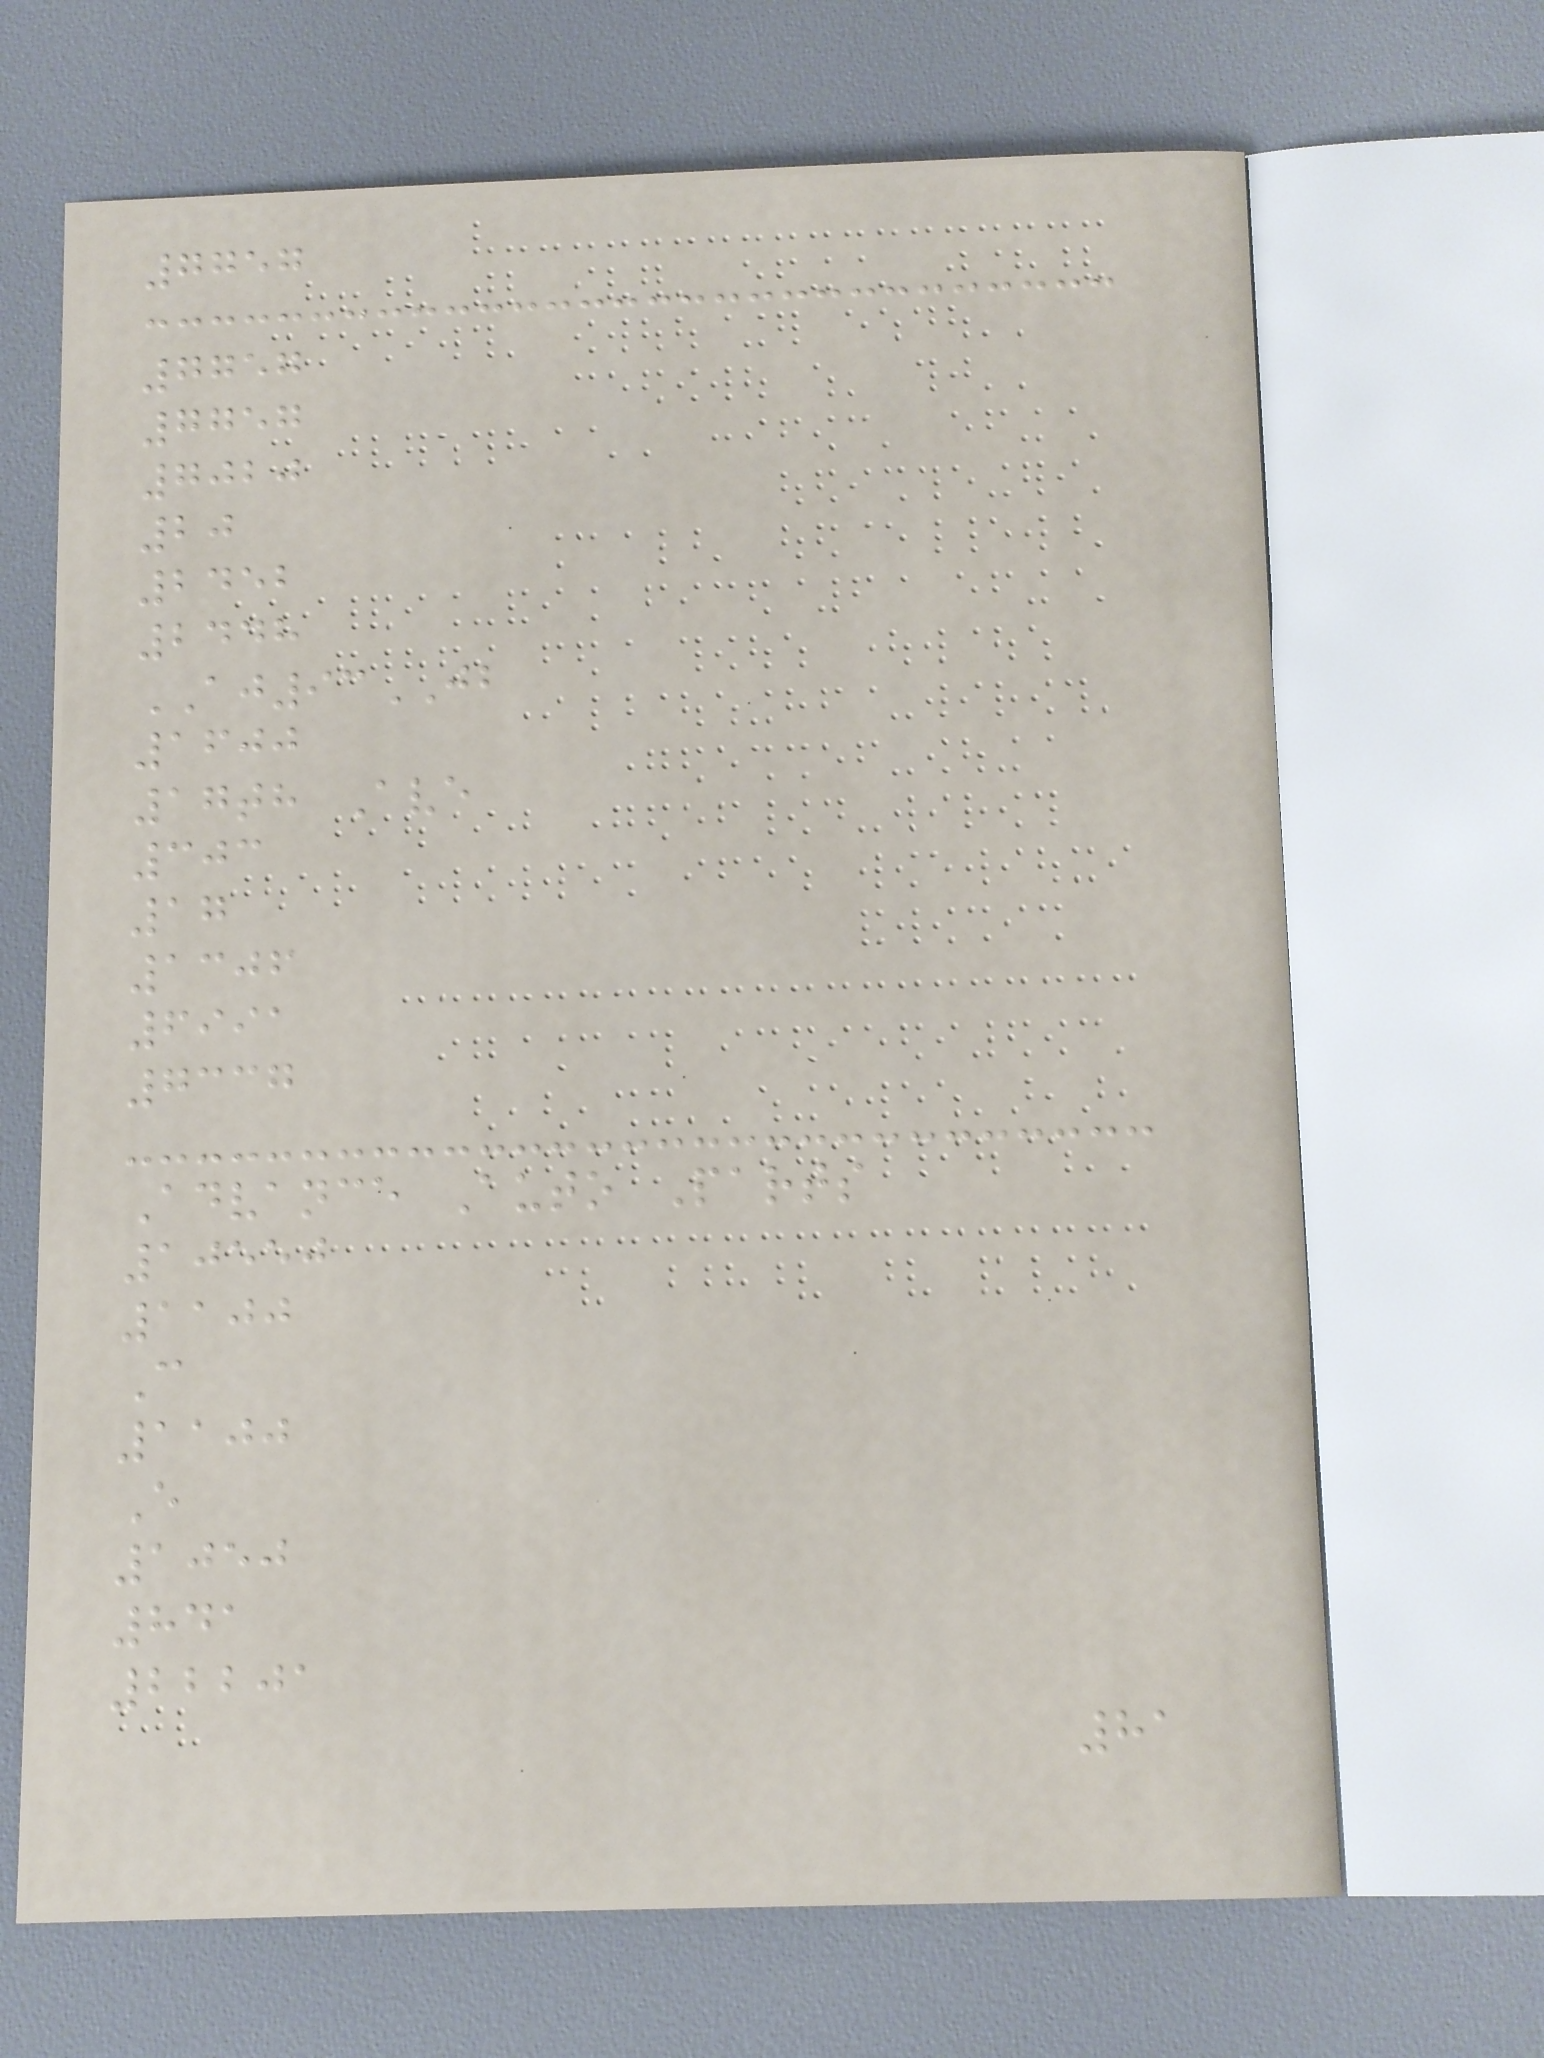7757
7757
7757
7020
20
2452
2448
AJ93JB
1600
17th Ave
303
17
1306
6991
7337
Advance Auto Parts
10550
1100
C
1100
E
1050
841
22201
81
